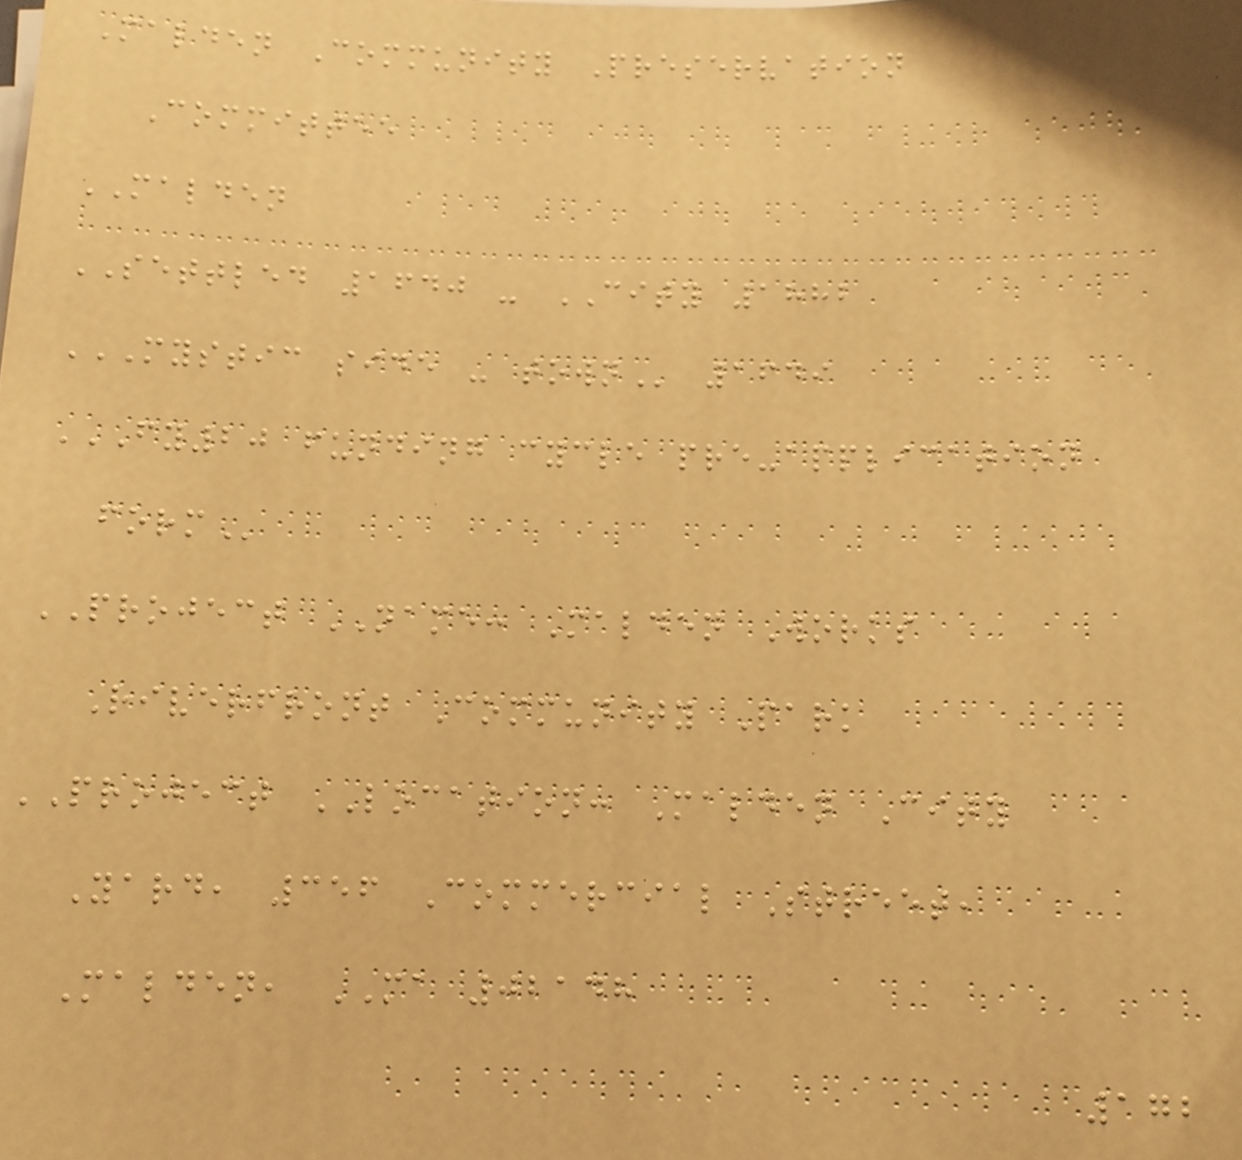Malden Community Preservation
Committee
MALDEN
SETTLED 1640 - CITY 1882
MYSTIC SIDE - TOWN 1649
FY20 FUNDING CYCLE PRE-APPLICATION
FORM
PROJECT NAME: Malden Works
Riverfront Community Park
PROJECT LOCATION: Malden City
Yard, 356 Commercial Street,
Malden, MA 02148
172
